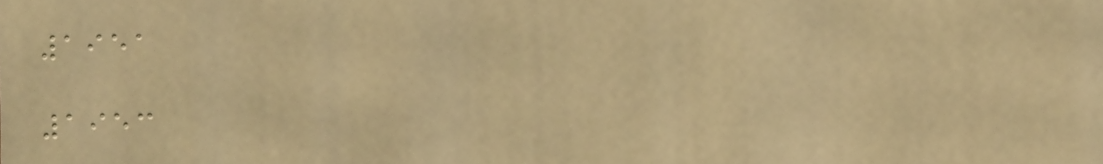1951
1953
